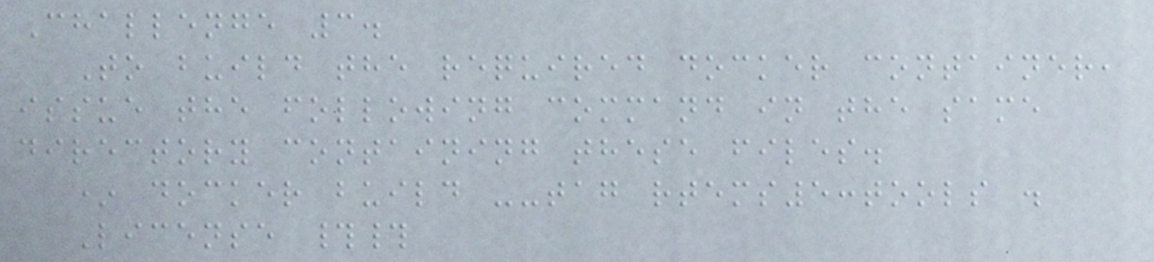Challenge 3.
To build the required docker container,
issue the following command in the same
directory containing these files.
* docker build --tag rtems5:tools .
License ##
